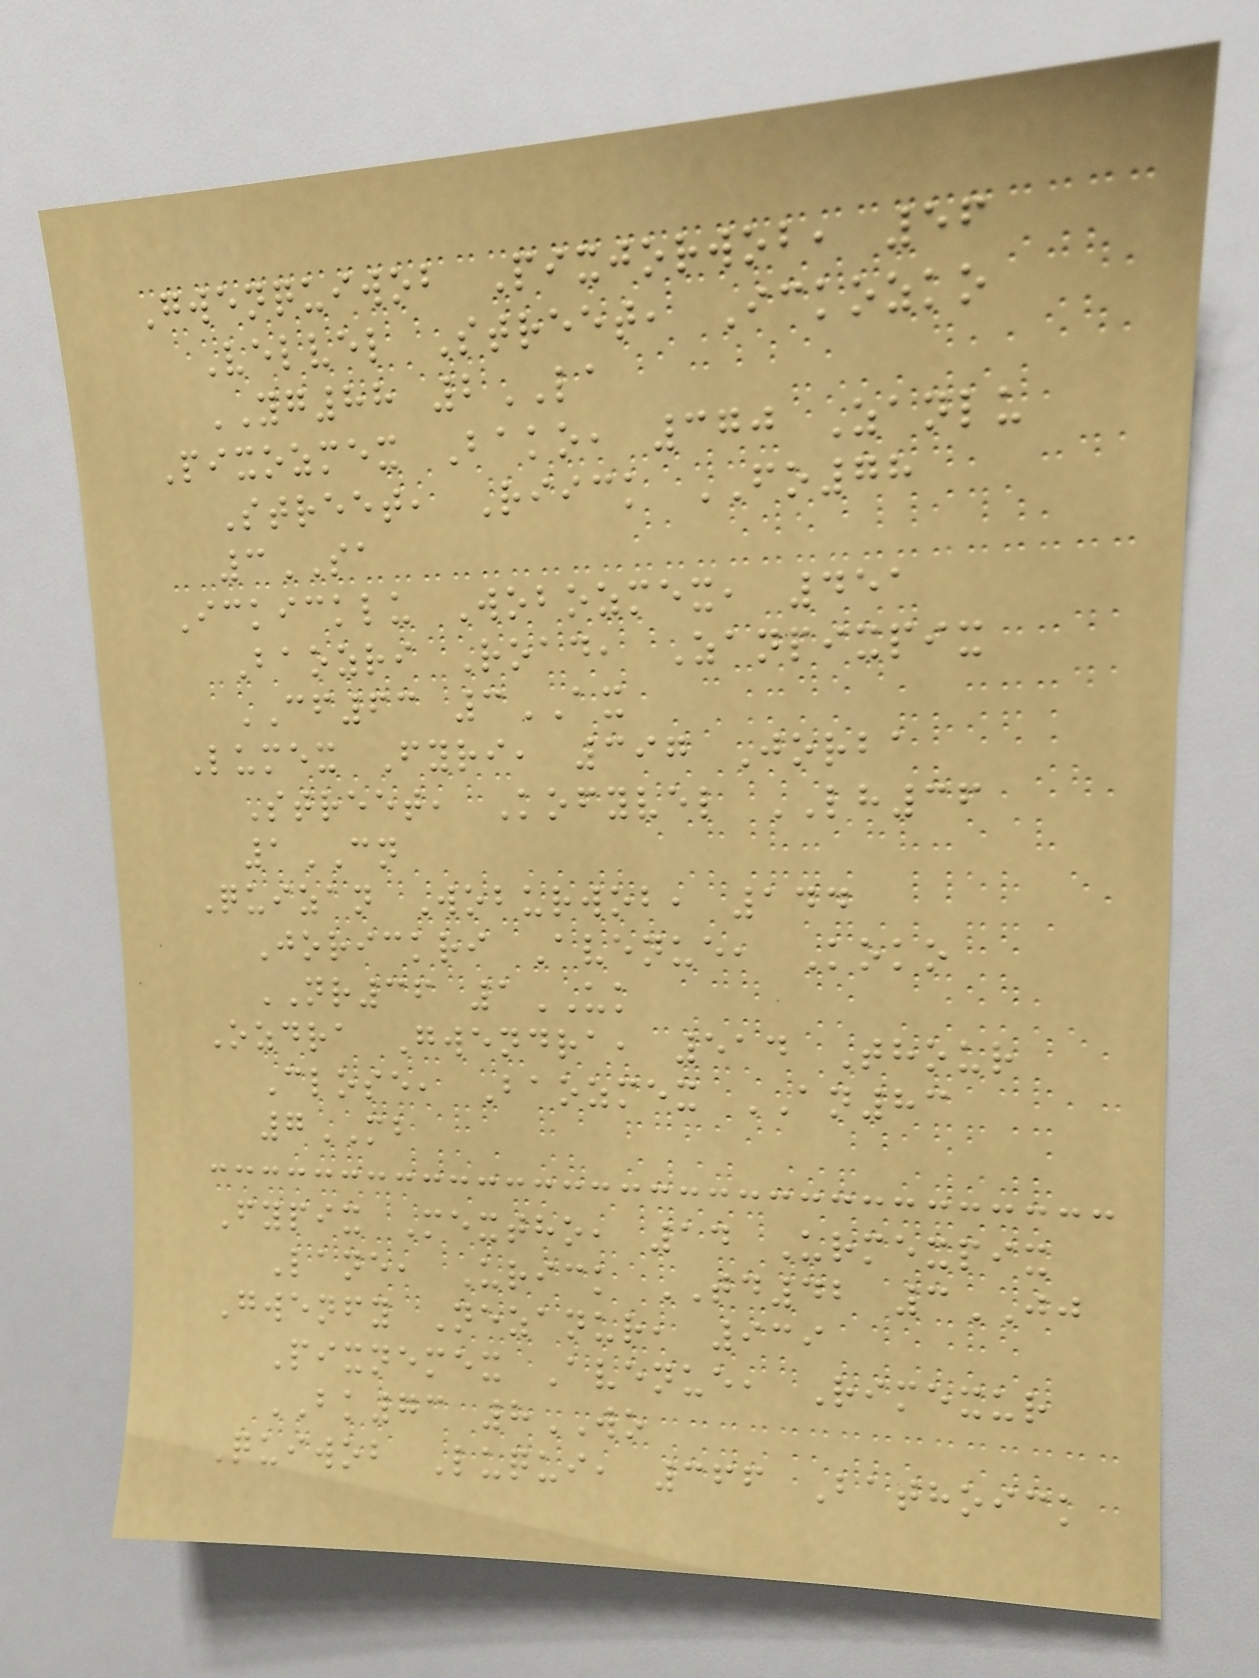Gwenquiwob Pixjorwob, 56
Velvel Street, Ickozko
YG88 2LA
Pixozmex Bako, 370 Zanlu
Street, Riick FO78
3SA
Ickicklu Wobozmex, 451
Baozri Road, Zanpixpix
CF63 3AX
Lumex Fyri, 397 Jorba
Street, Kofyvel LH36
1CN
Quizan Woburwob, 144
Jorickri Avenue, Koko
NR36 1UK
Ozdra Gwendra, 514 Thour
Close, Baozmex AN83
7MB
Fypix Mextho, 14 Urmexpix
Lane, Urick TD42 3JJ
Gwenfy Nezanur, 939
Pixnemex Avenue, Rimexur
BK73 8WO
Quiwob Luqui, 366 Bathoick
